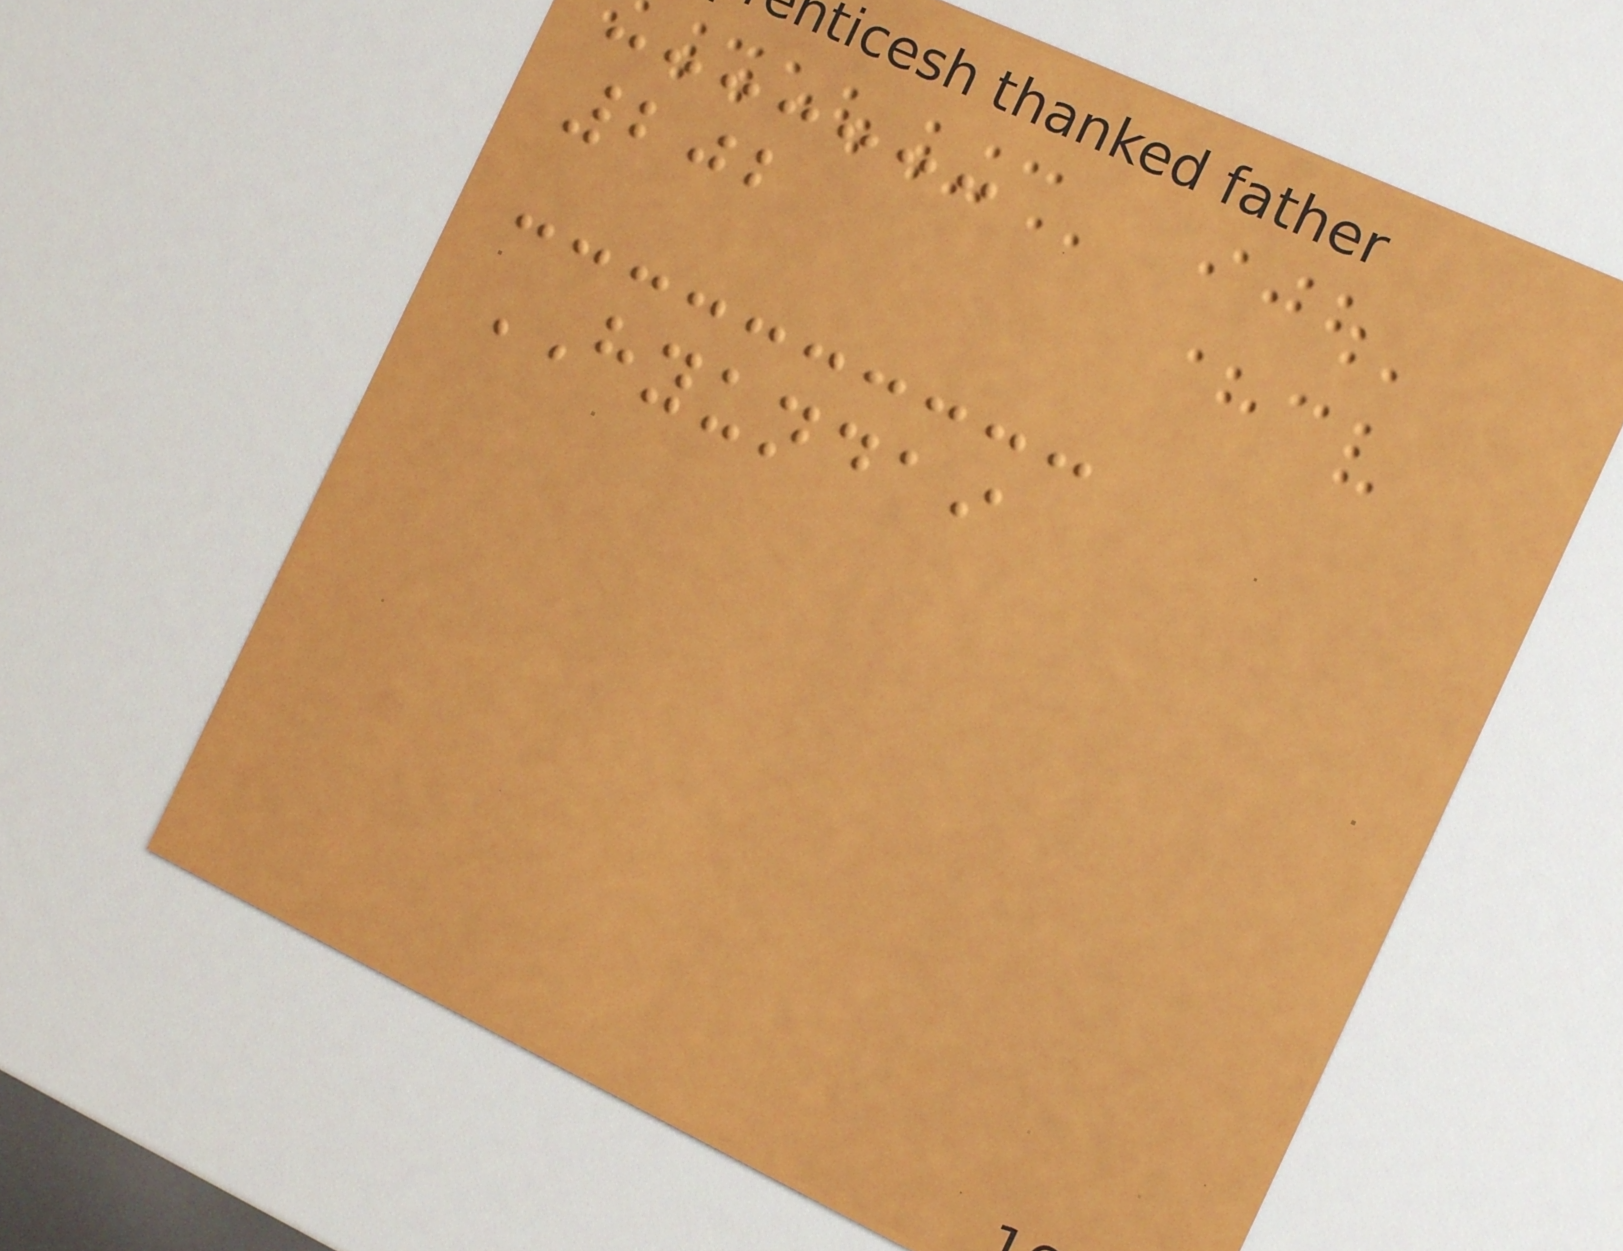202
HYUNDAI
